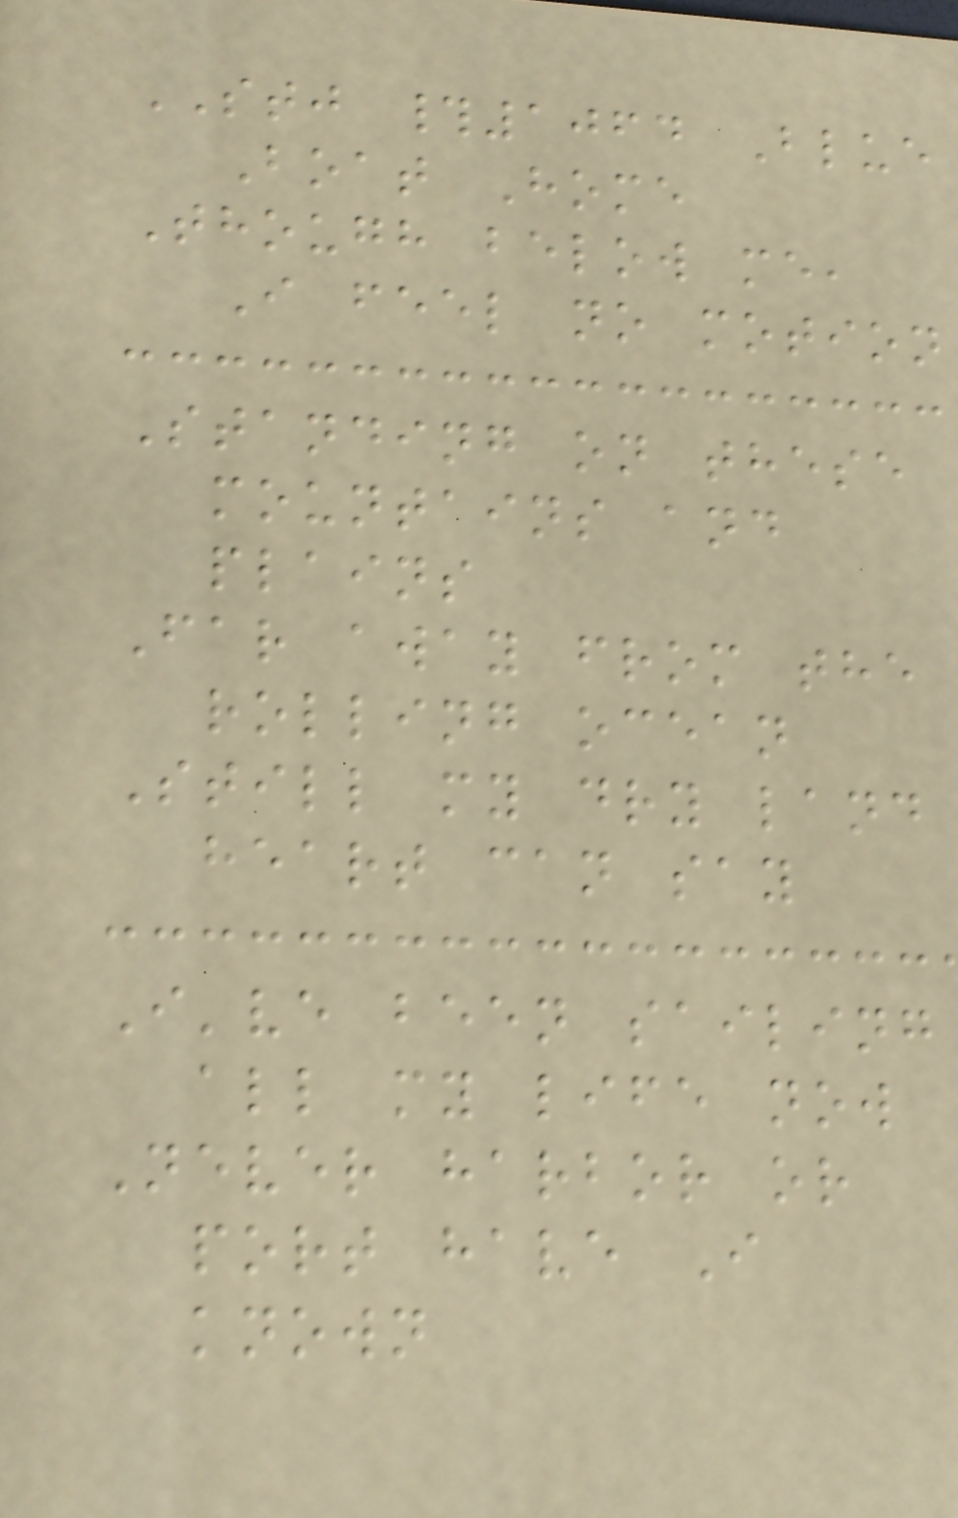STJ #1064 Blue
Boat Home
Though below me,
I feel no motion
Standing on these
mountains and
plains
Far away from the
rolling ocean
Still my dry land
heart can say
I've been sailing
all my life now
Never harbor or
port have I
known
